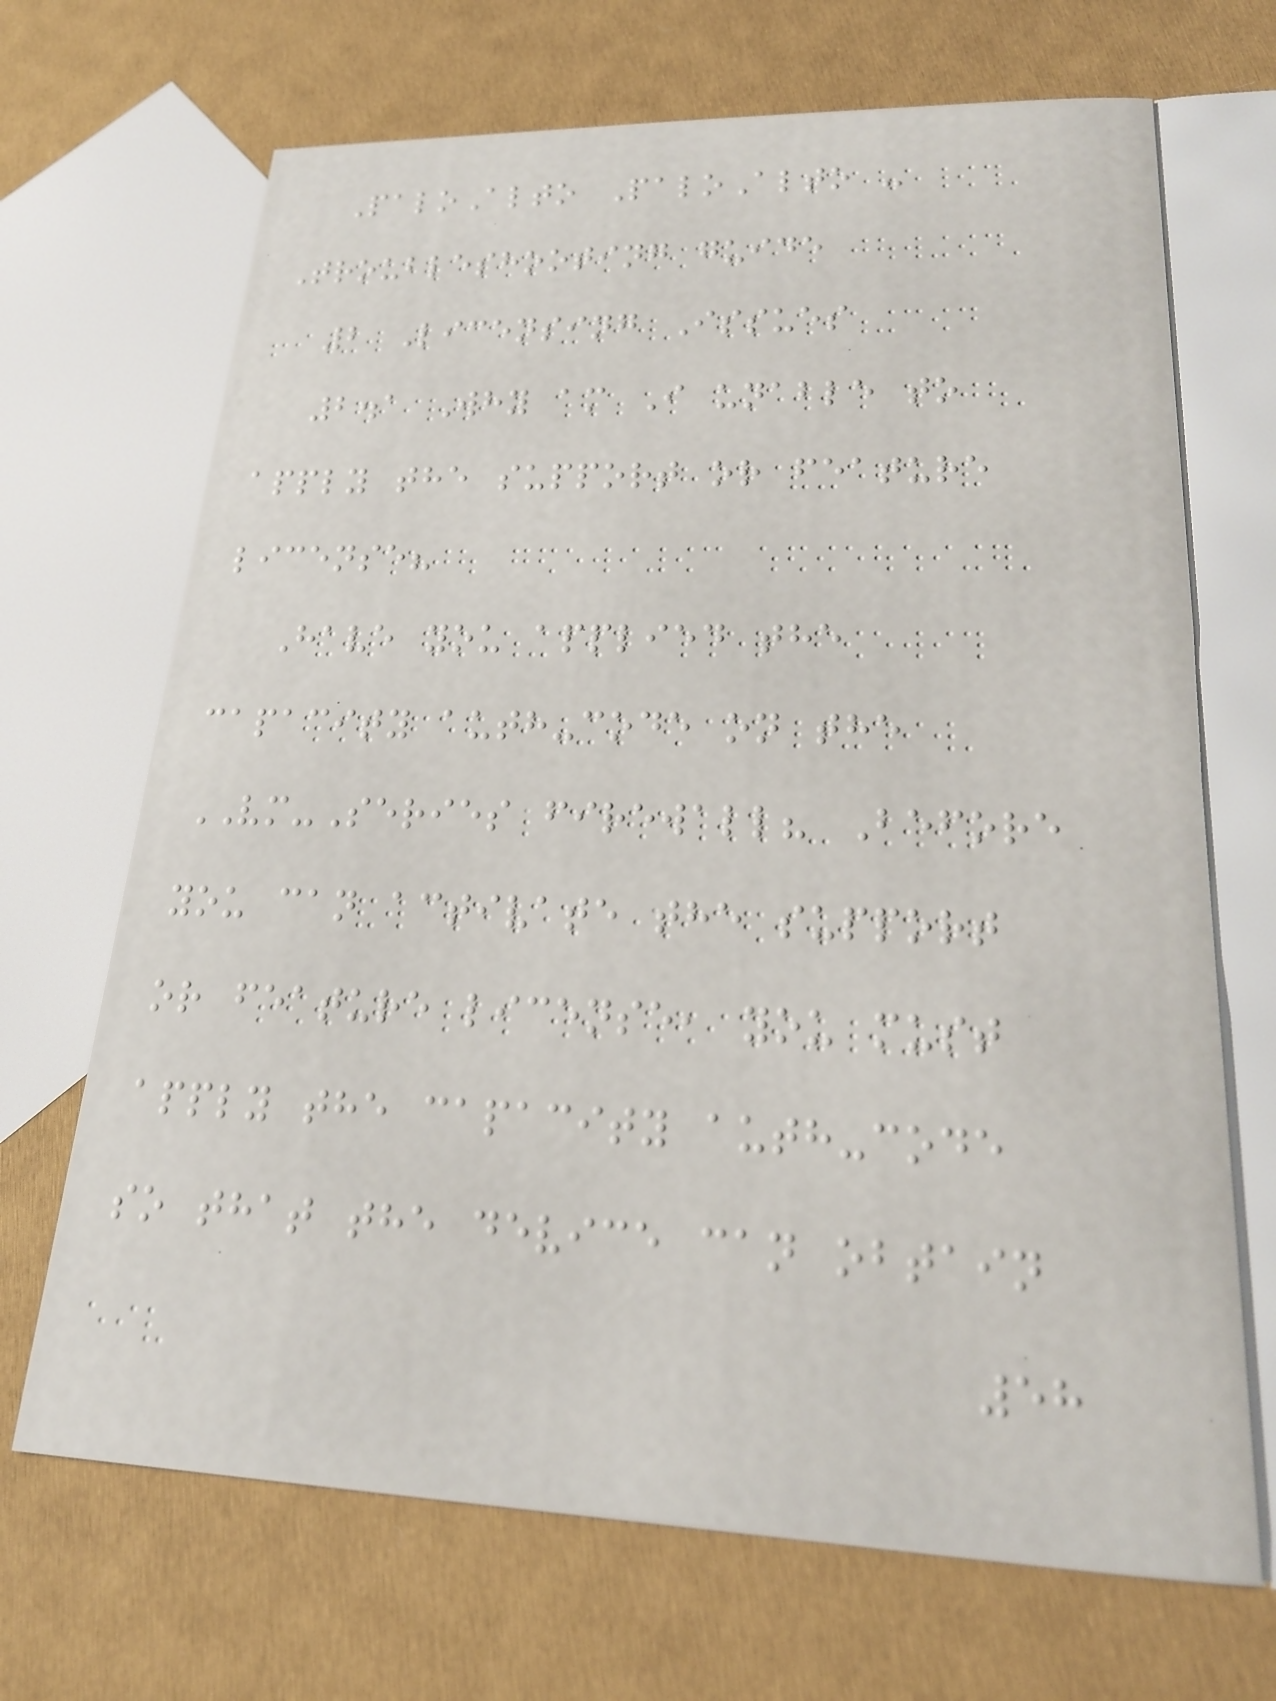PaloAlto PaloAlto -
Troubleshooting guide
2 Licensing Issues
2.1 Why am I unable to
apply the support or feature
license?
Have you applied the
capacity auth-code on the
VM-Series firewall? Before
you can activate the support
or feature license, you must
apply the capacity auth-code
so that the device can obtain
58
